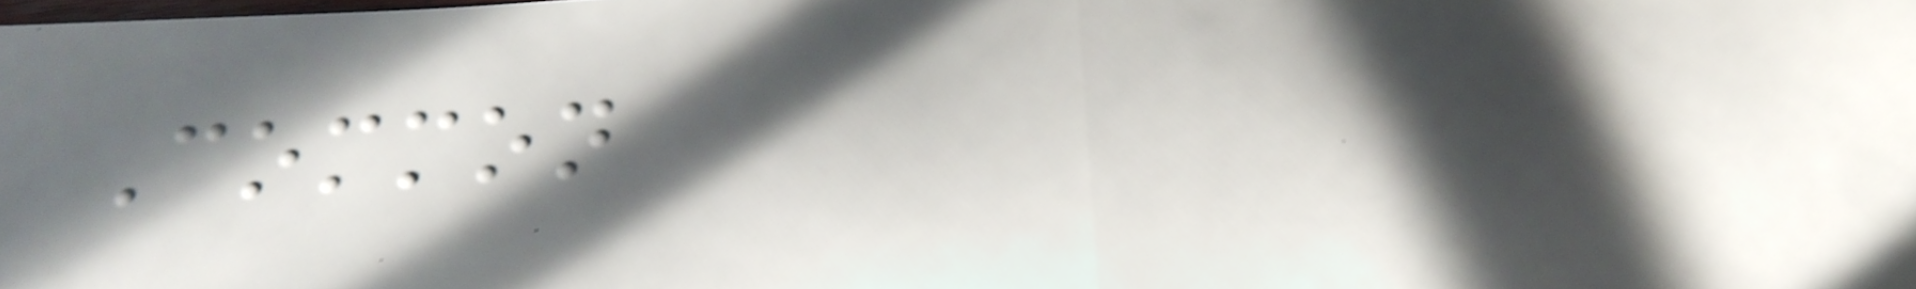Common
